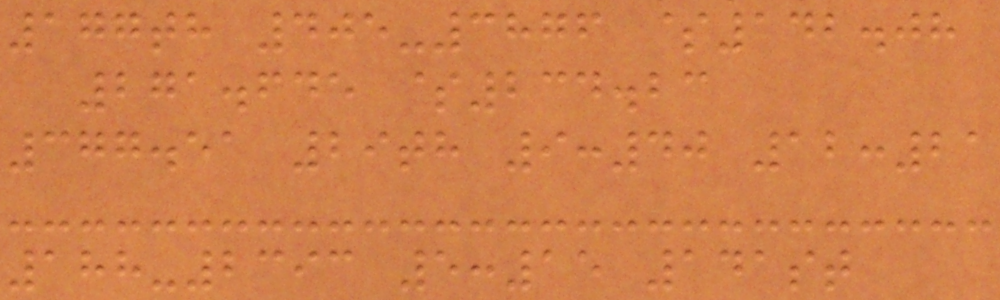177th 405-3876 $142.08
271.645 $234.23
377.51 29th 9:40 12:21
188-2393 5:15 141st
